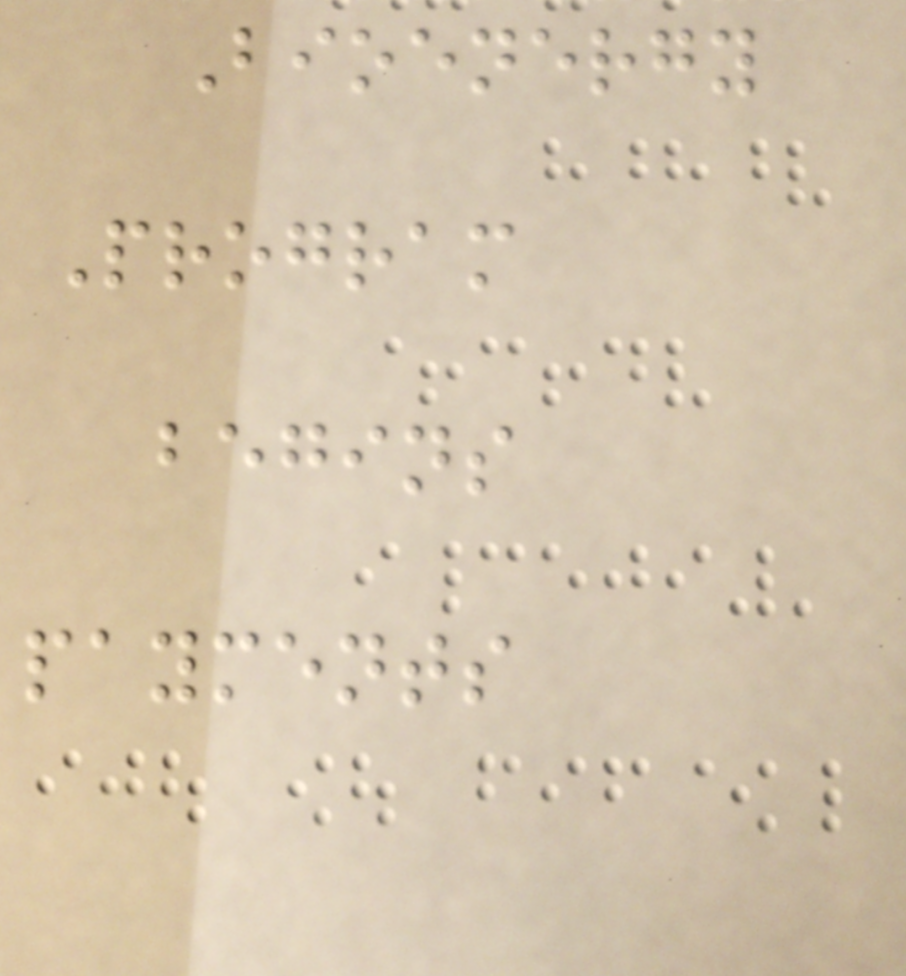Bioenergy
Program
begins
payments
